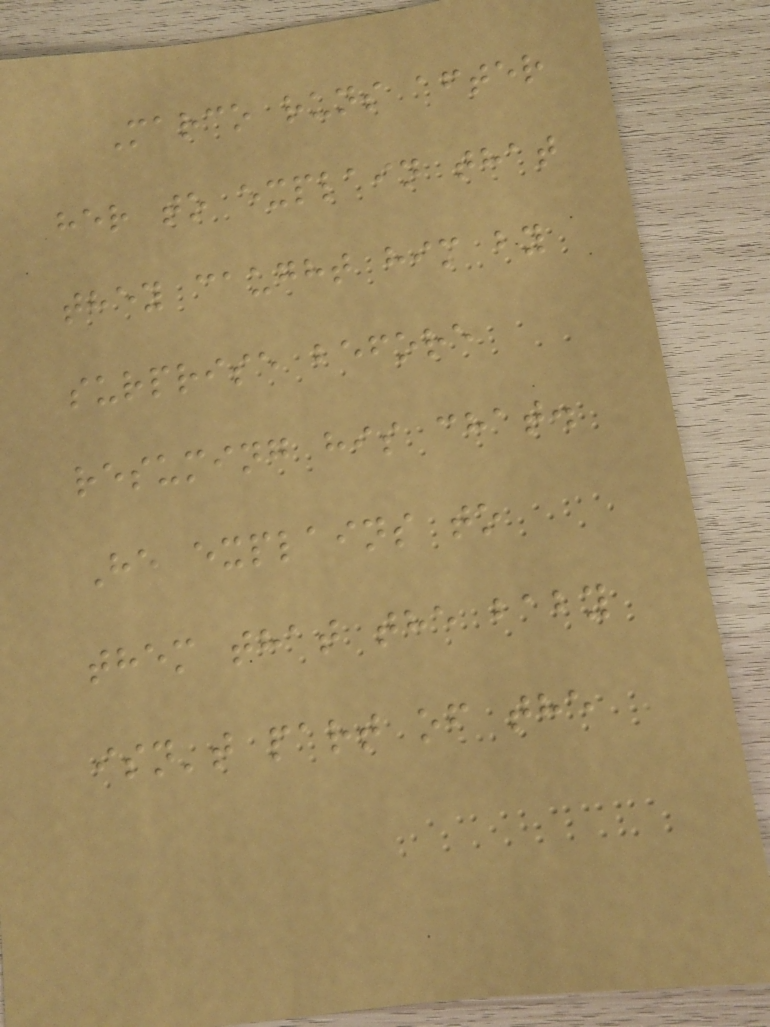Marco runs after
her to explain that
they caught him by
surprise before
resuming his chat.
He explains to
them that the baby
isn't part of the
